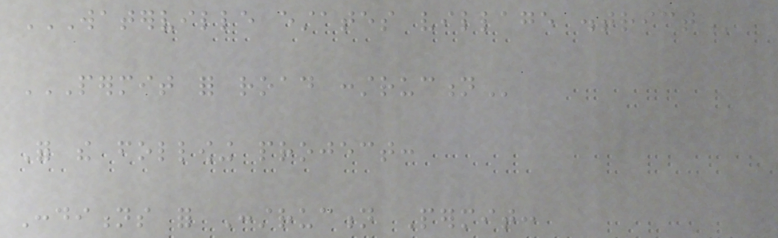WATERVILLE ESTATES VILLAGE DISTRICT
PERMIT FOR ROAD CONSTRUCTION
For the following project:
Conditions for Construction Permit:
